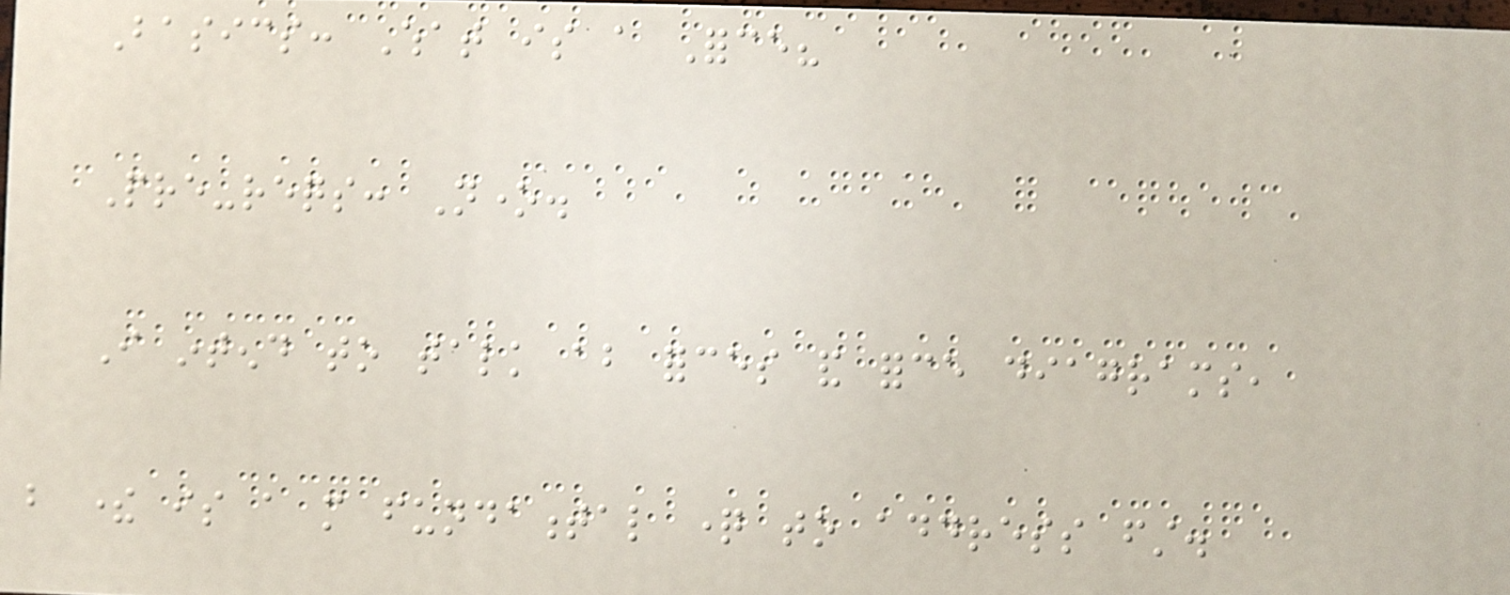Basics: What is a Force?
Pre-reqs: None.
I intend to talk about forces and force diagrams,
but there is a more fundamental question to address first.
